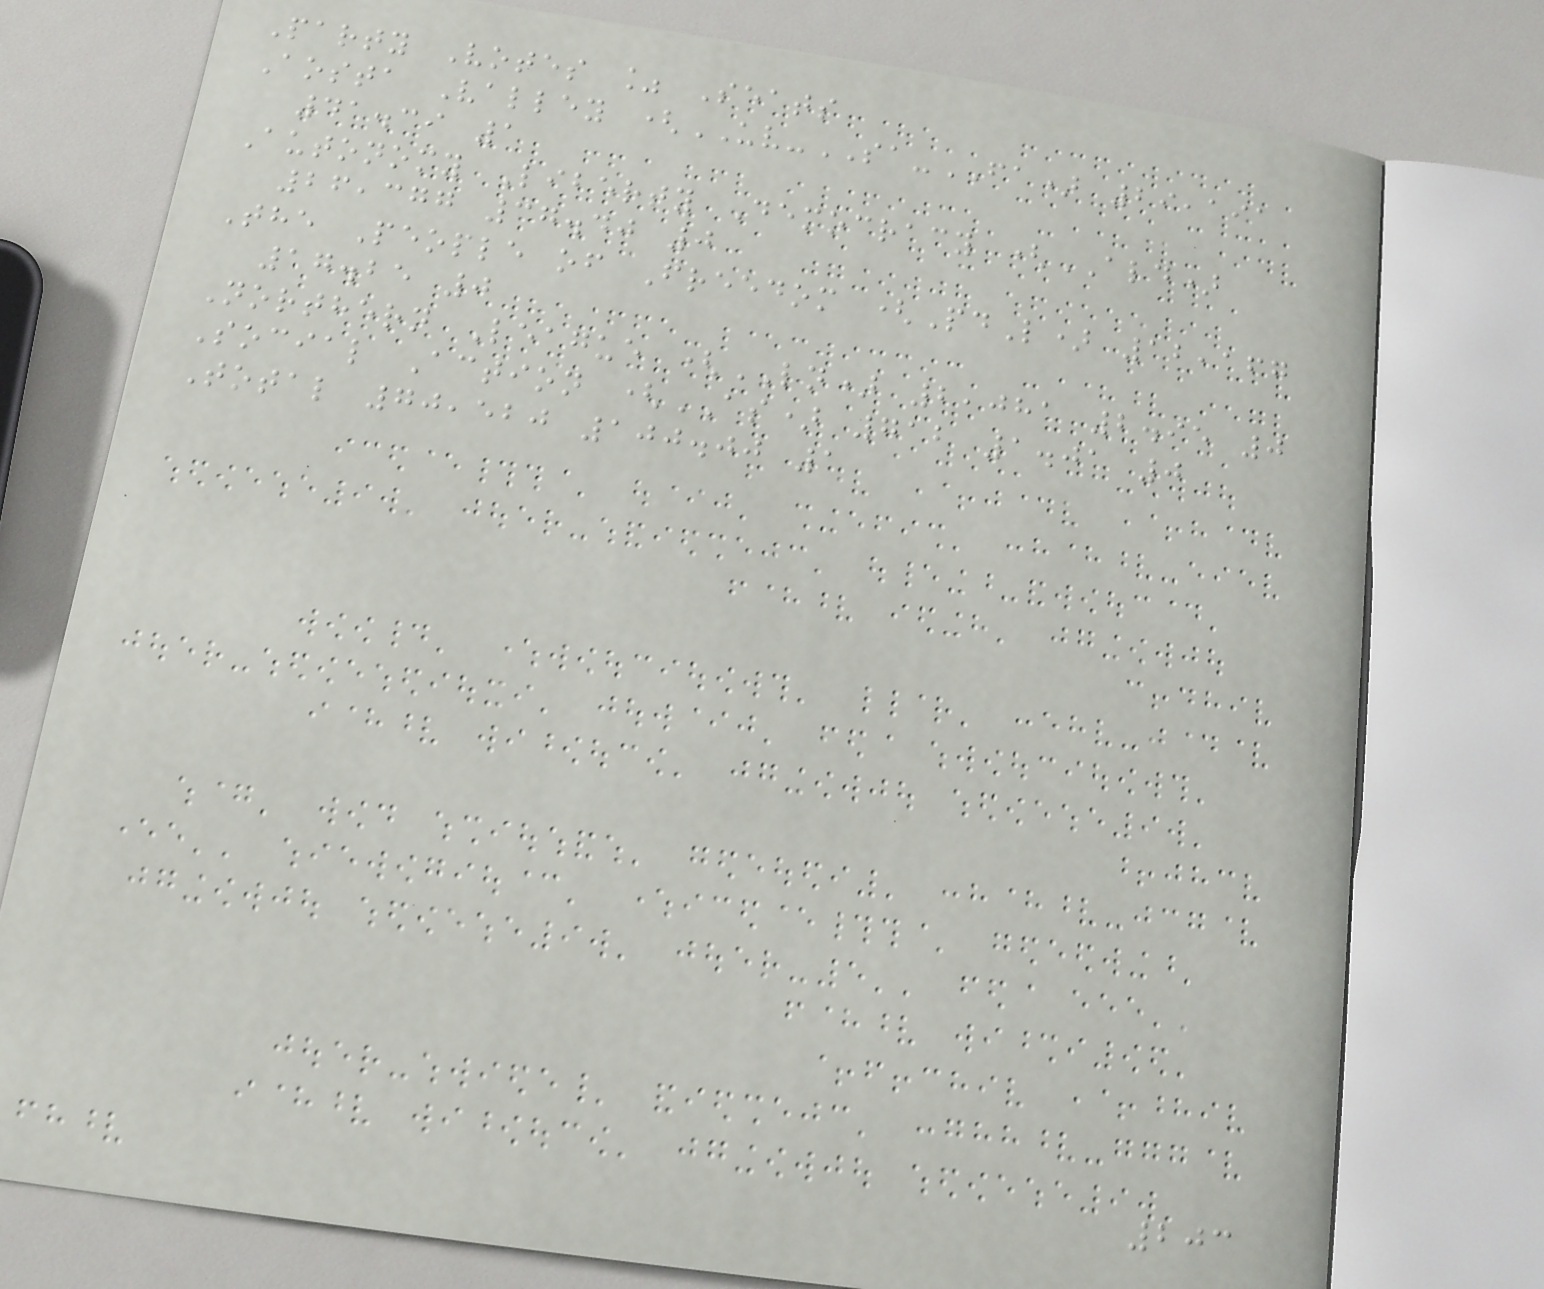Party Votes % Seats
Aosta Valley (UV-SA-FA) 29,191
41.39 1
Autonomy Liberty Democracy (ALD)
26,377 37.40 0
The People of Freedom (PdL) 12,167
17.25 0
Northern League (LN) 2,081 2.95 0
Social Action (AS) 712 1.01 0
Total 70,520 100.00 1
203
